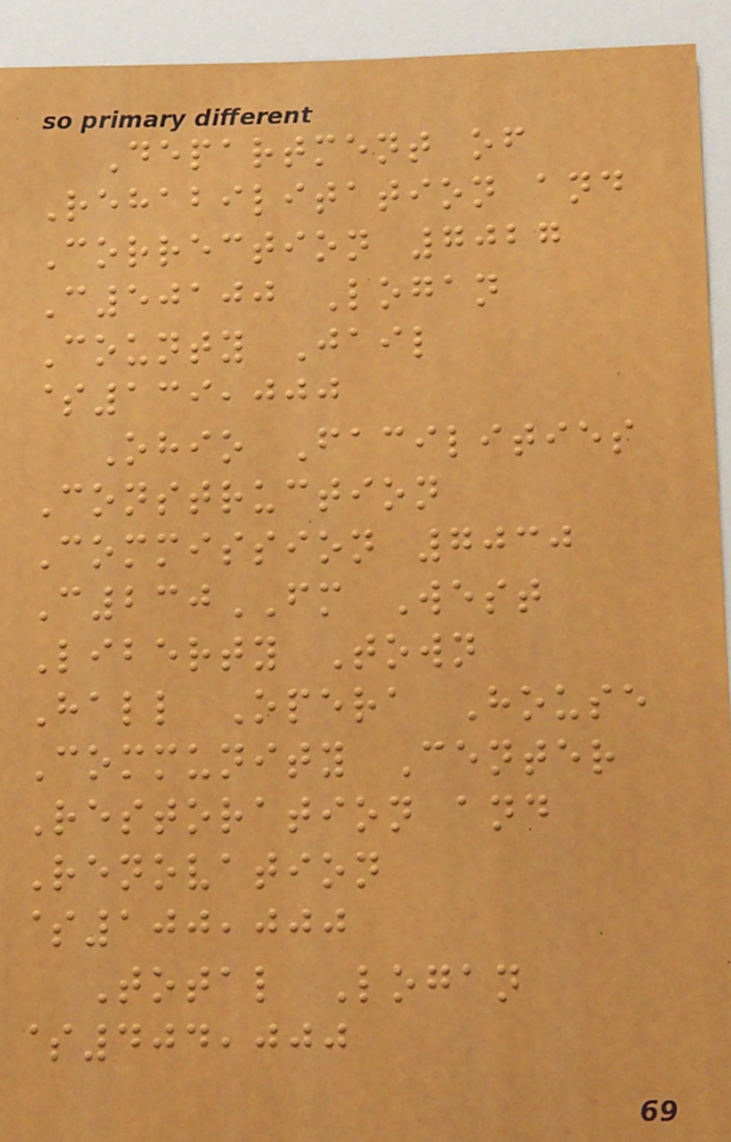Department of
Rehabilitation and
Correction 7027
C50100 Logan
County Jail
$139,000
Ohio Facilities
Construction
Commission 7030
C230FM West
Liberty Town
Hall Opera House
Community Center
Restoration and
Renovation
$100,000
Total Logan
$404,000
